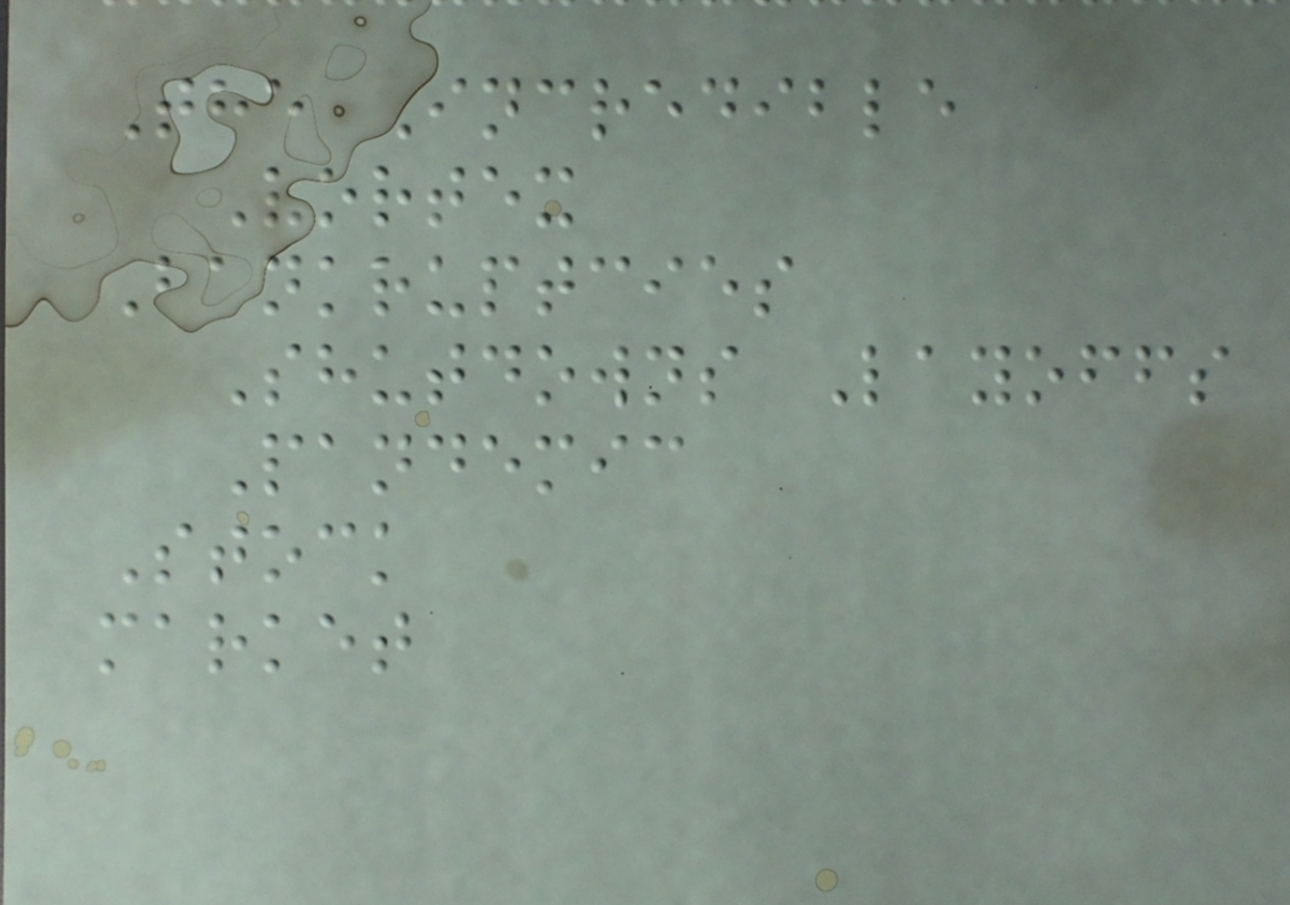The Incredible
Vortex
Bankruptcies
Shutdowns Layoffs
Pandemic
Stock
market
